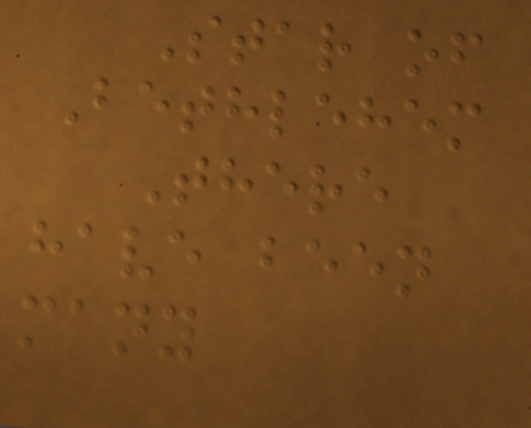Star of
Bethlehem
There
have been
many
